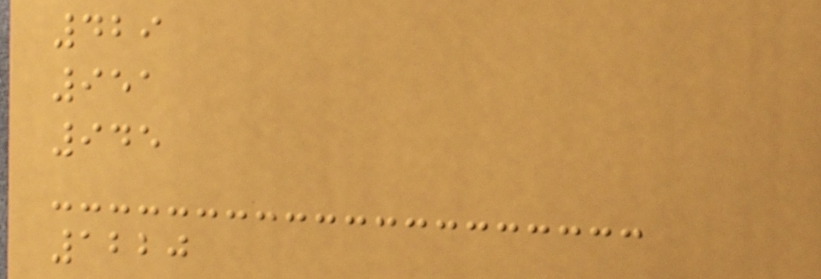429
951
945
1220
